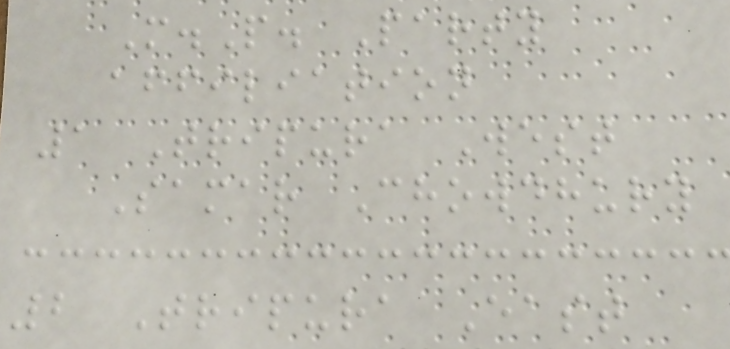M.P. Party
affiliation
1 Tripura West
Samar Chowdhury
2 Tripura East
